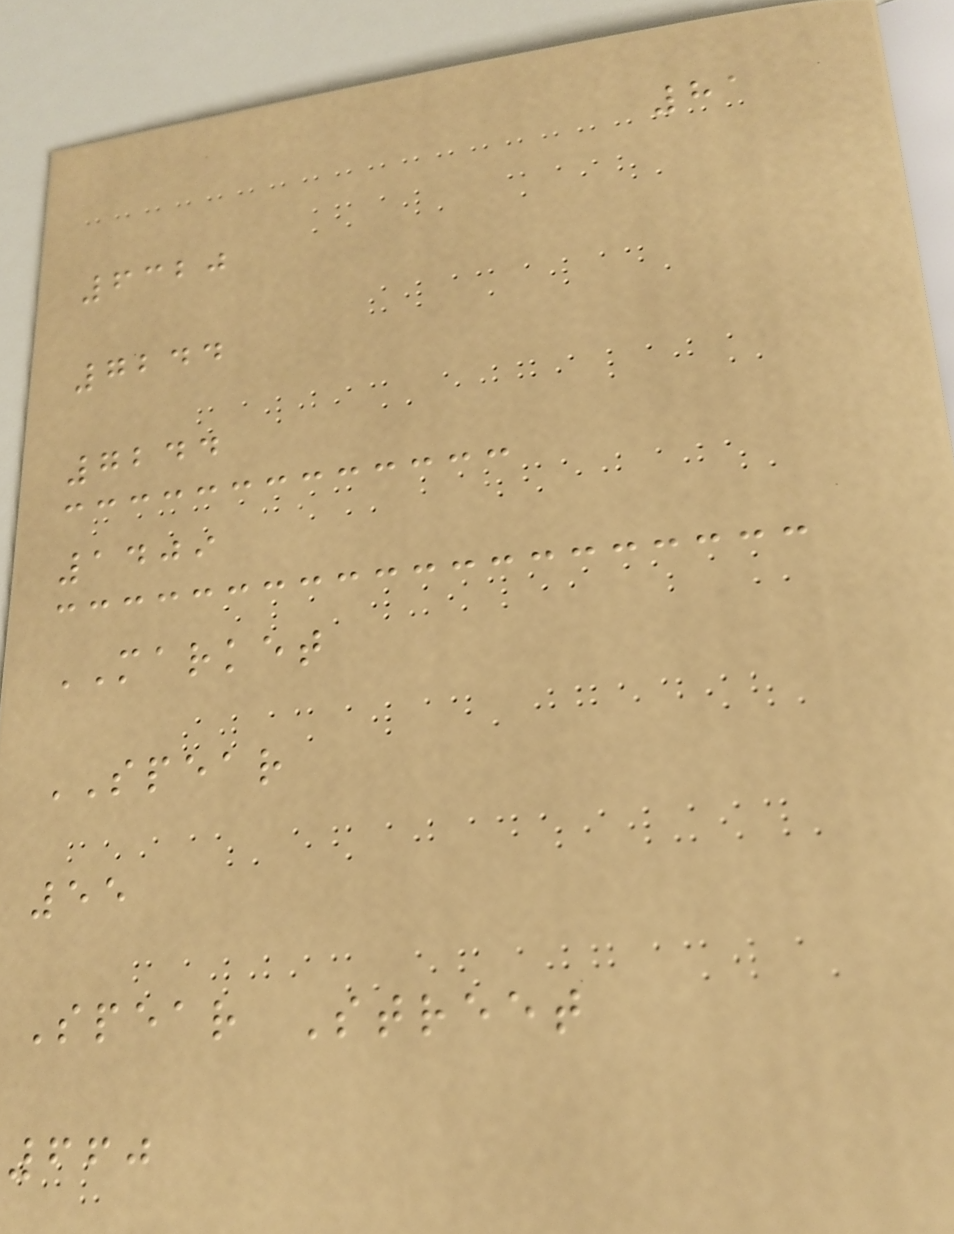81
6320
7244
7244
1409
MARKET
SPEAR
55
Spear Street
660
